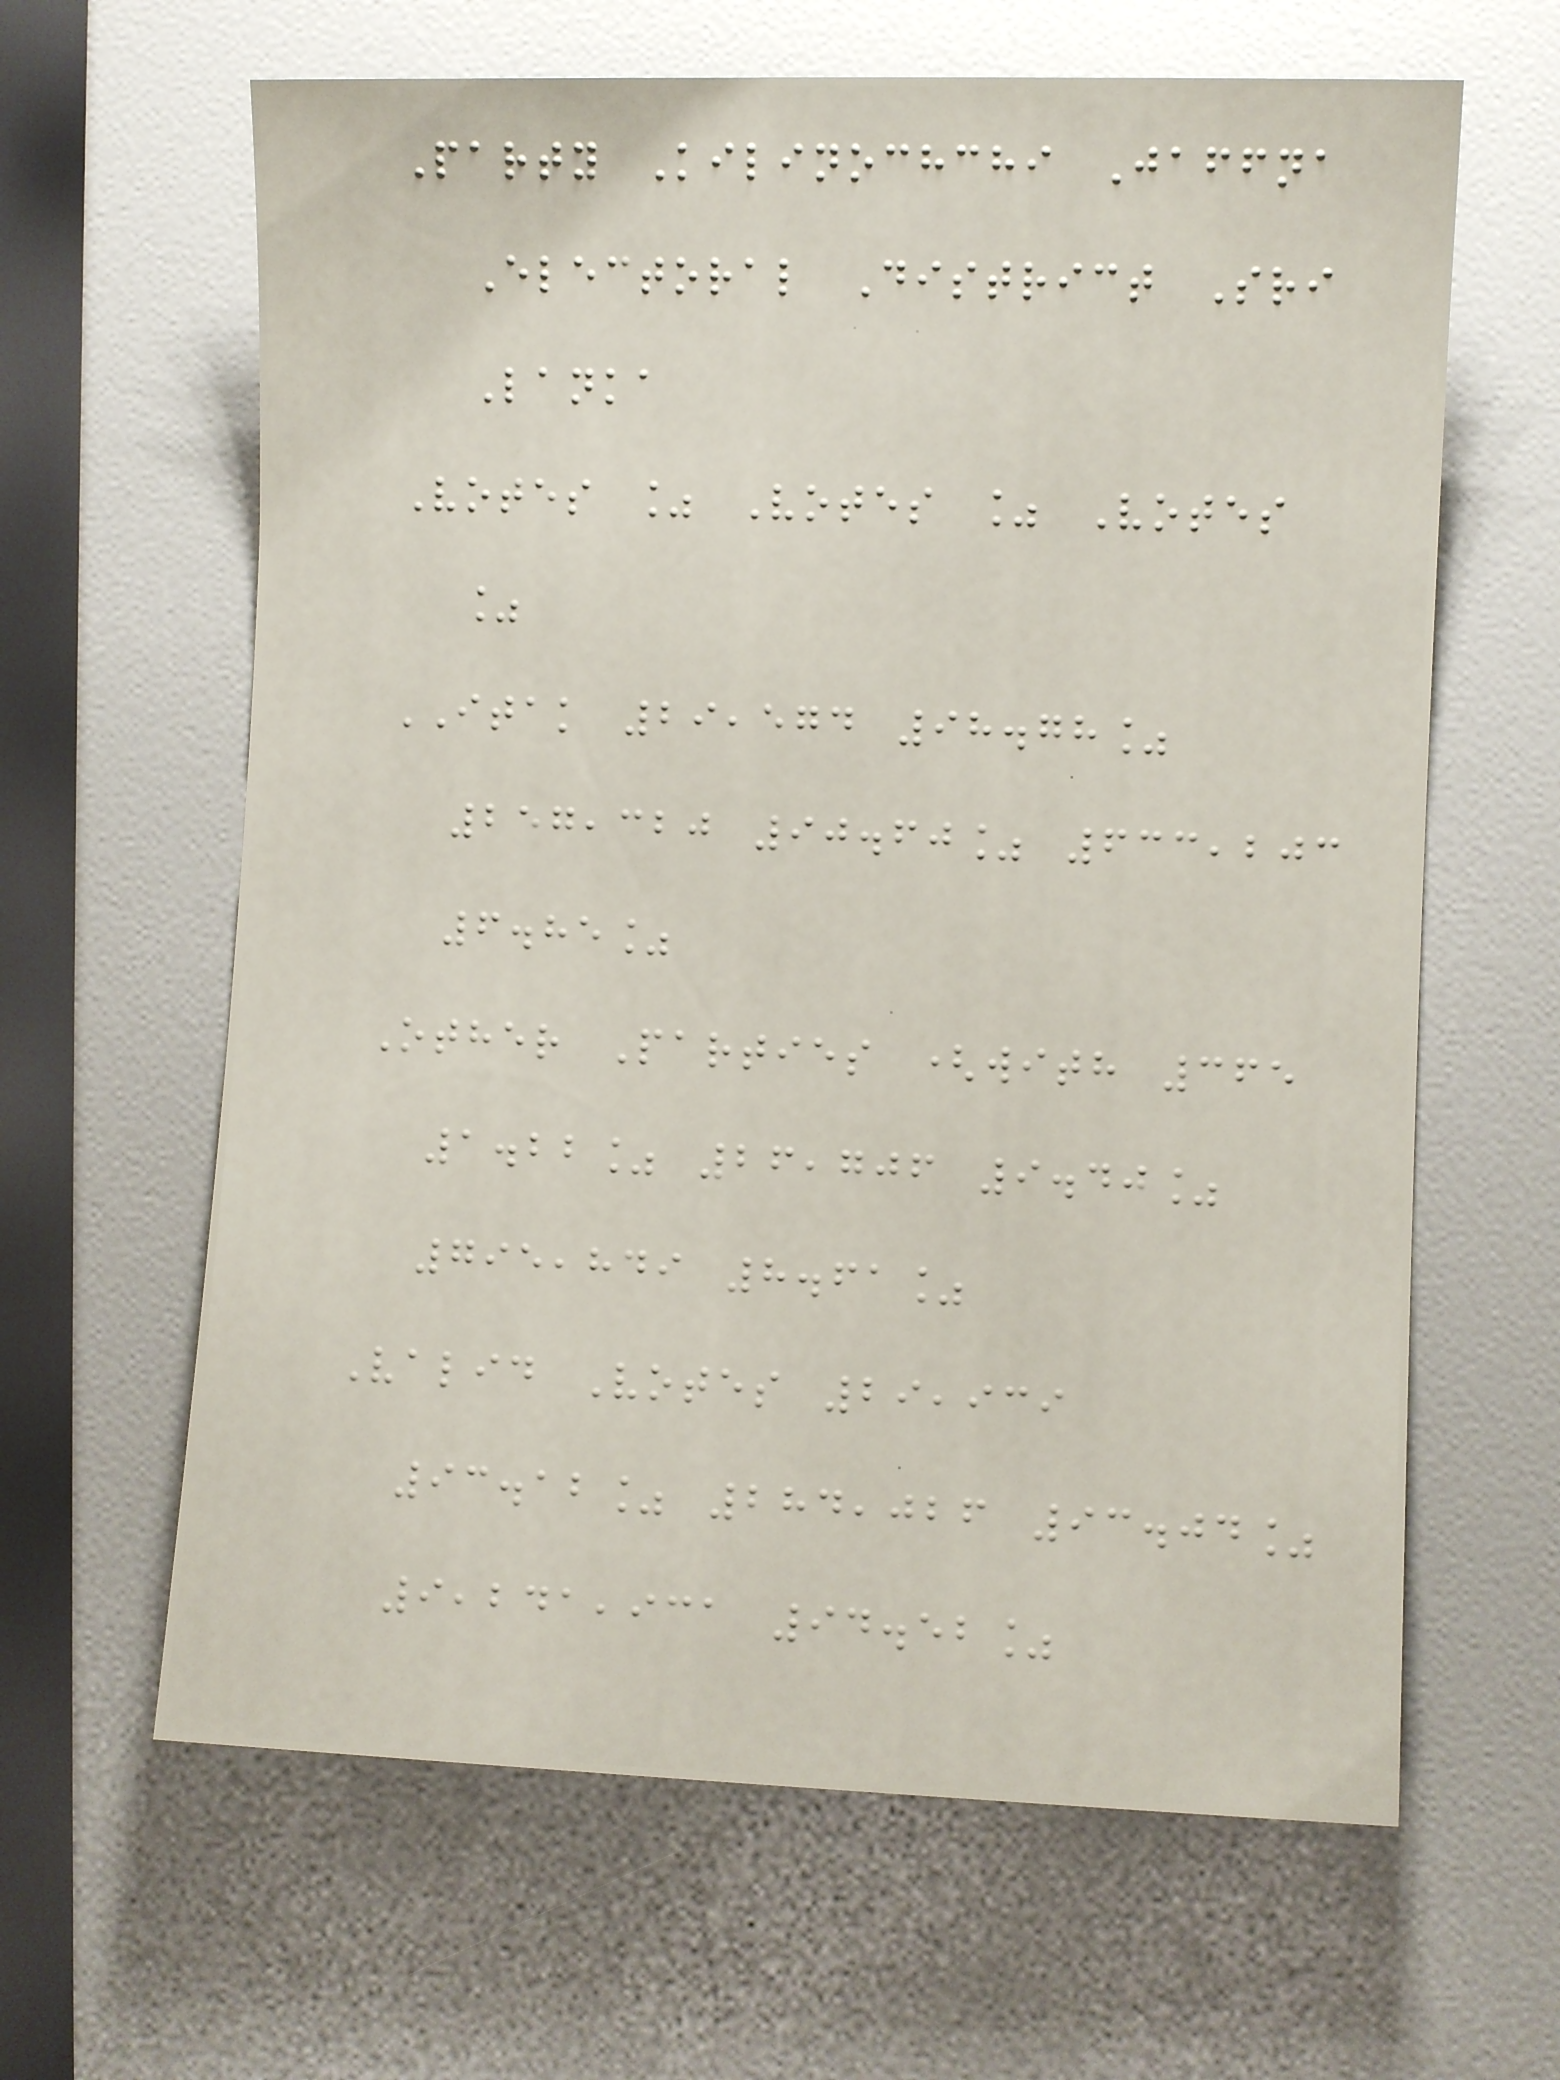Party Kilinochchi Jaffna
Electoral District Sri
Lanka
Votes % Votes % Votes
%
ITAK 29,574 98.78%
257,320 90.60% 633,203
6.85%
Other Parties (with 365
1.22% 26,706 9.40%
795,849 8.61%
Valid Votes 29,939
93.12% 284,026 93.04%
9,241,931 94.52%
